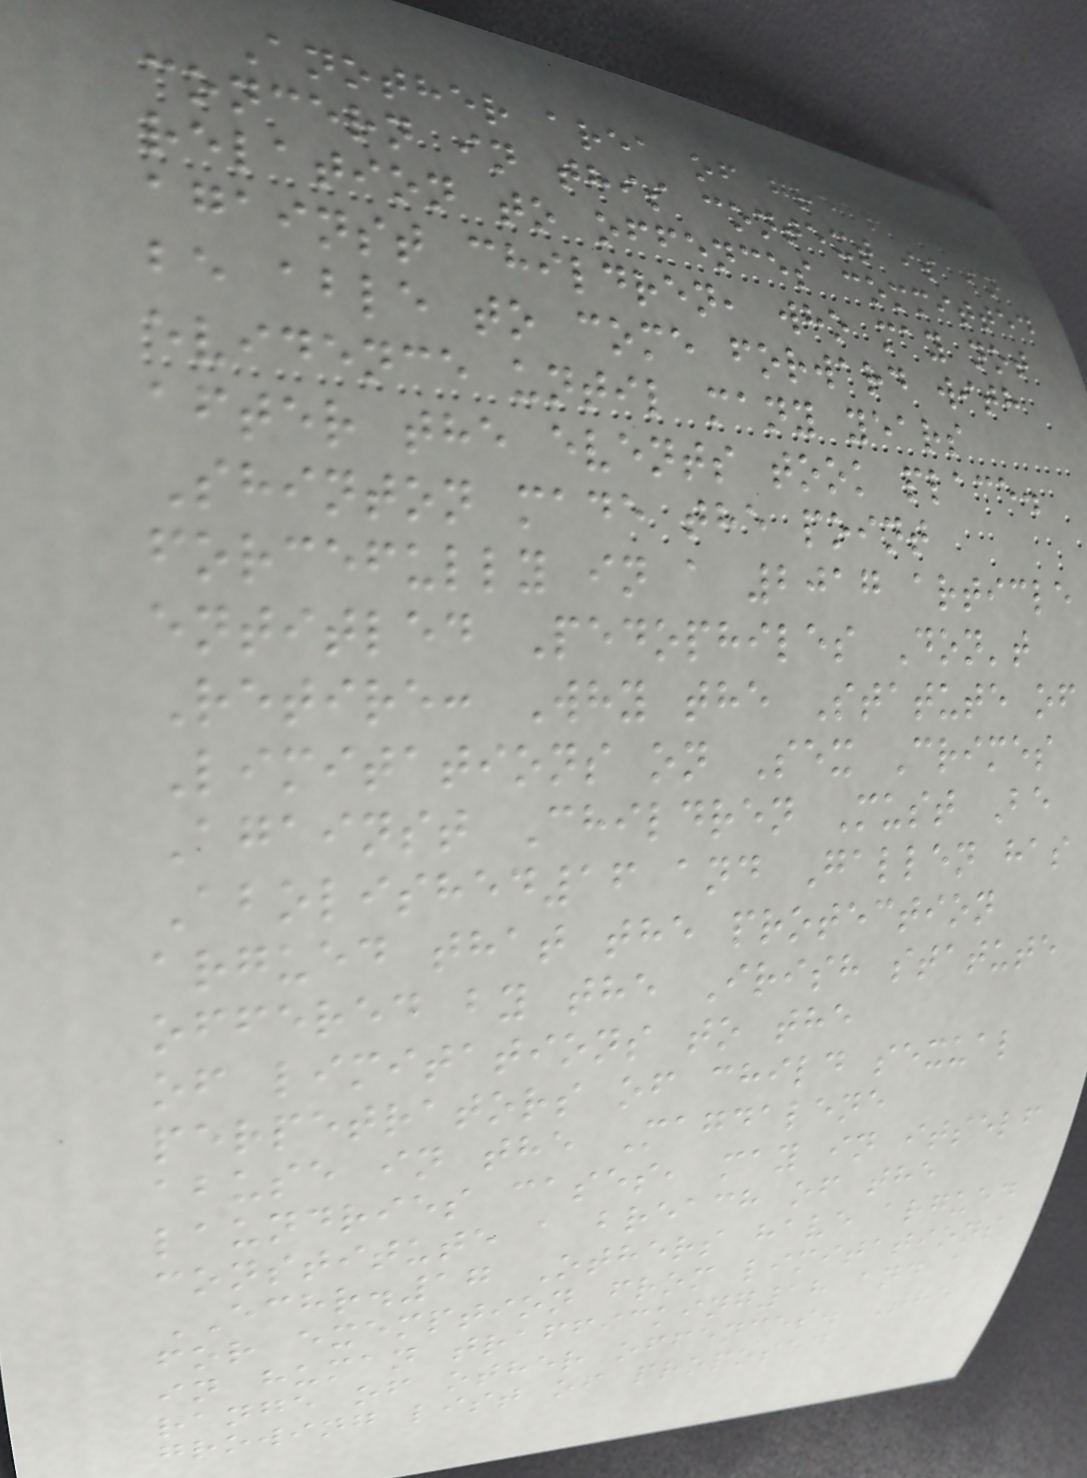Another area of great
concern in this context is in
relation to offences committed
against children, who may not
be able to come forward with
evidence until many years
after the events took place.
Shinton made the point
forcefully in a 2017 article
entitled Pedophiles Don't
Retire: Why the Statute of
Limitations on Sex Crimes
Against Children Must Be
Abolished16 and Gallen has
argued that the protection
offered by the Irish statute
of limitations to the
perpetrators of child sexual
abuse in the Magdalene
laundries cases, may in itself
constitute a breach of the
ECHR.17 Others have argued
for exemption from limitations
in human trafficking18 and a
range of other offences. The
growing list of proposed
